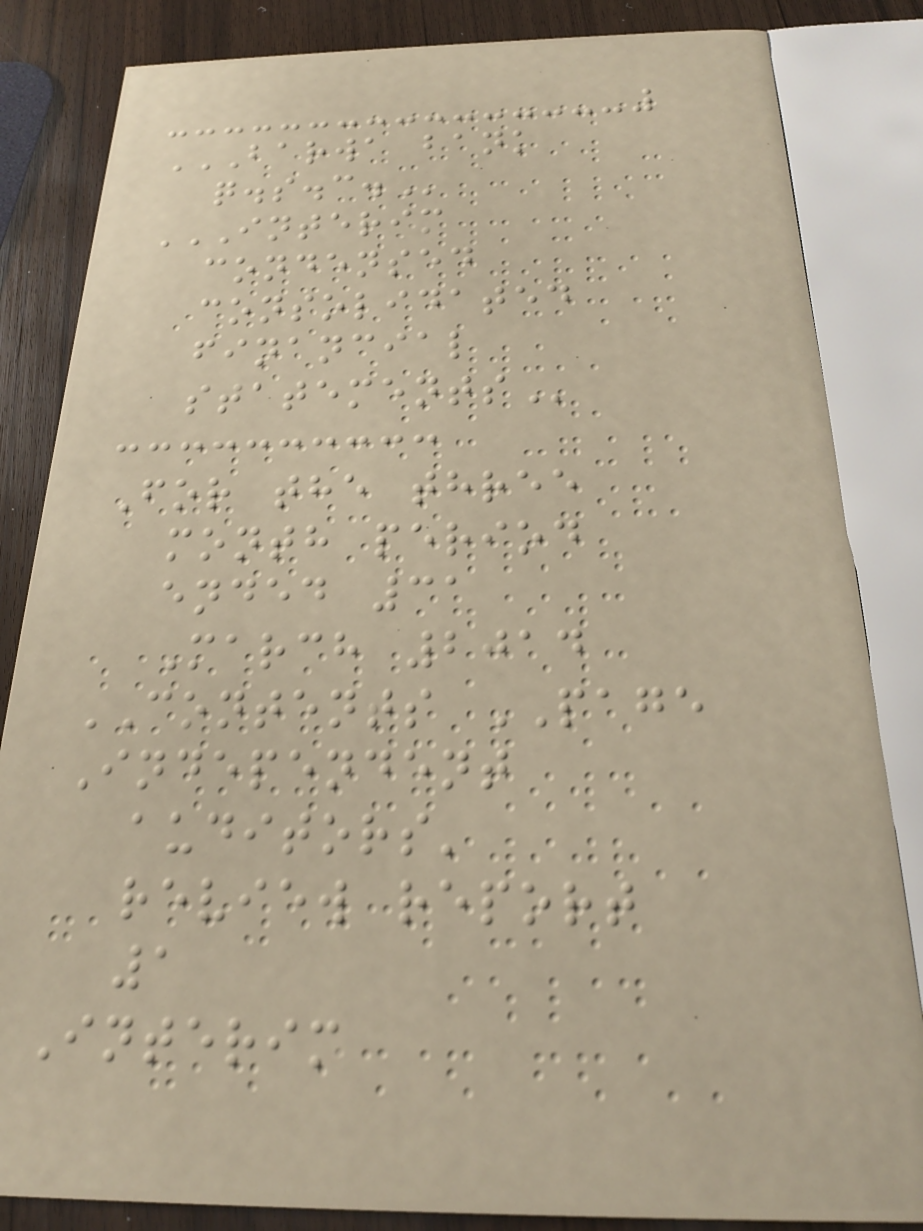BARWA BANK
Q.S.C.
INTERIM
CONDENSED
CONSOLIDATED
FINANCIAL
STATEMENTS
For the three
month period
ended 31
March 2014
CONTENTS PAGE
Independent
auditors'
review report
1
Interim
